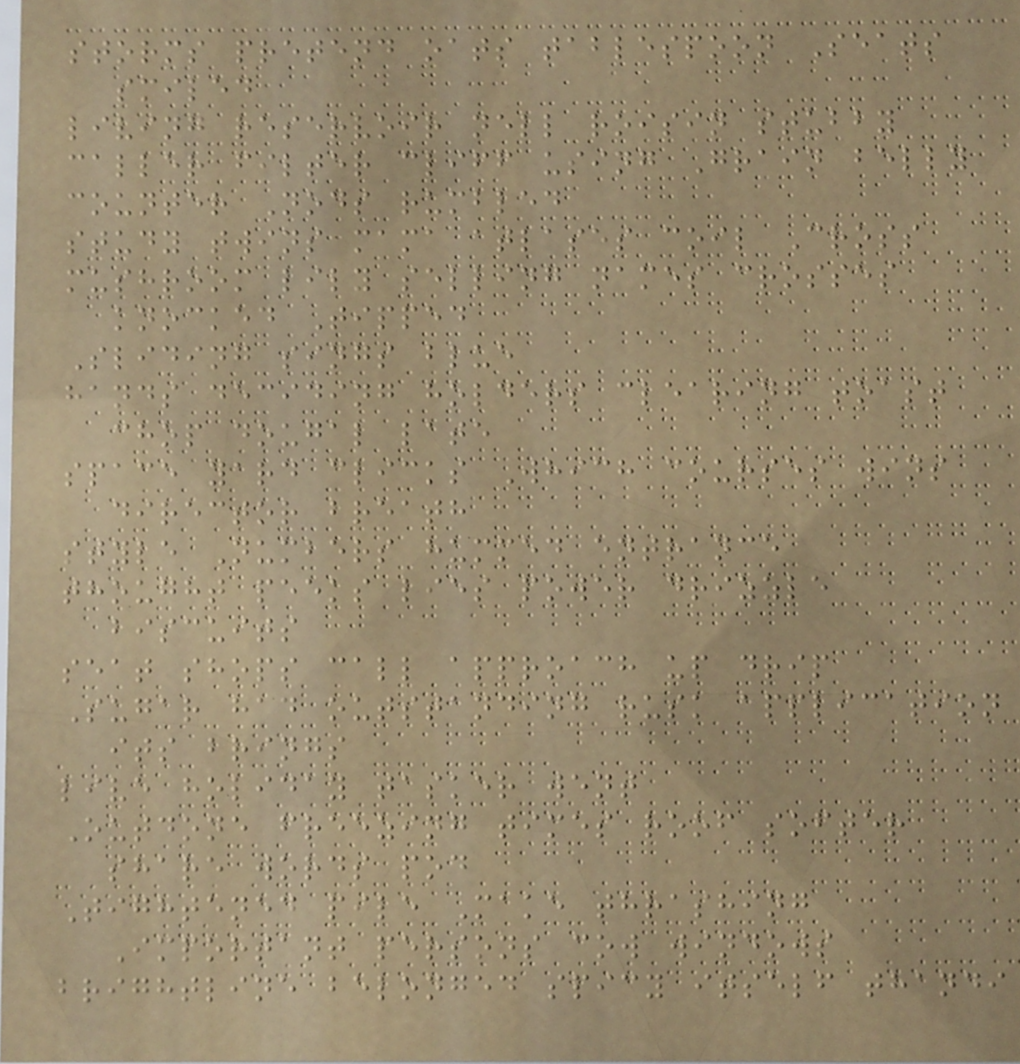storms pretend oats tablespoon Seats
smiled
living reservoir nell roisin stubby
caller filter cliff using Grain belly
counter Nods rumbled
study twins mama atlases coil Cross
mushroom lily selling names crosses
knocked Tipped
Sliding sings blue
hands deciding holders clearing toast
chop dougal late
space yard clicks Which courses wins
director breath
style Numbers hummed entrance
thought peeks lies power drizzle
biscuits
seat shops call approach up drip
Sugar had outstanding rusk application
its brings
live holiday tasker went
Outdone freezing times roof softer
share words pod
Tightened pile Make thrashing
Important persons cow windows
brightline belonged spicy itself thandi
